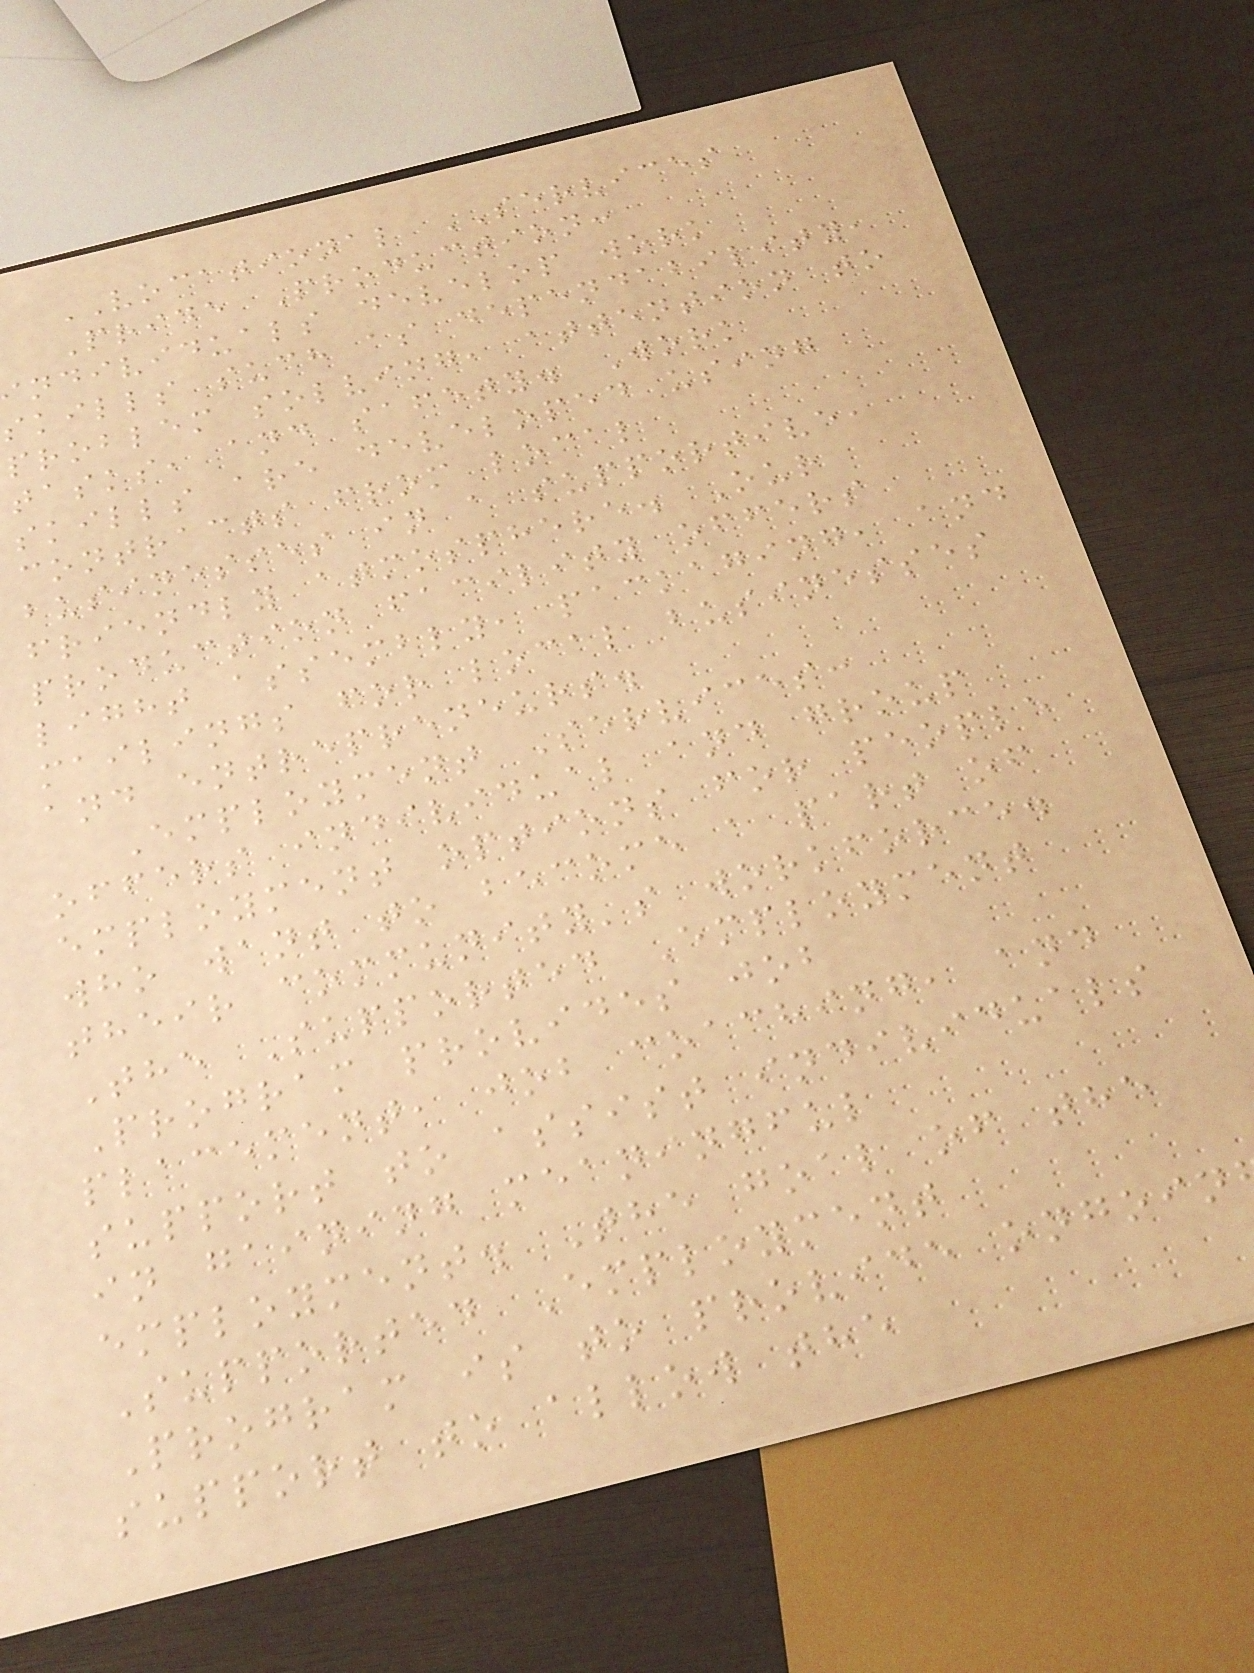VOCATIONAL SERVICES
Pride Production:
ndividuals develop work
skills such as dependability,
problem solving, attention to
tasks, and safety. Work
skills are developed using
contracts from local
businesses in a supportive,
friendly atmosphere. Our
production facility offers
light assembly, packaging, and
mailings for local businesses
and entrepreneurs.
Employment Services:
offers individual and group
employment options for people
who want to become a part of
their community's workforce.
The Supported Employment
Program provides job
placement, job coaching, and
support to assist individuals
in gaining meaningful
employment. The goal of the
Supported Employment
Program is to provide ongoin
support to allow the
